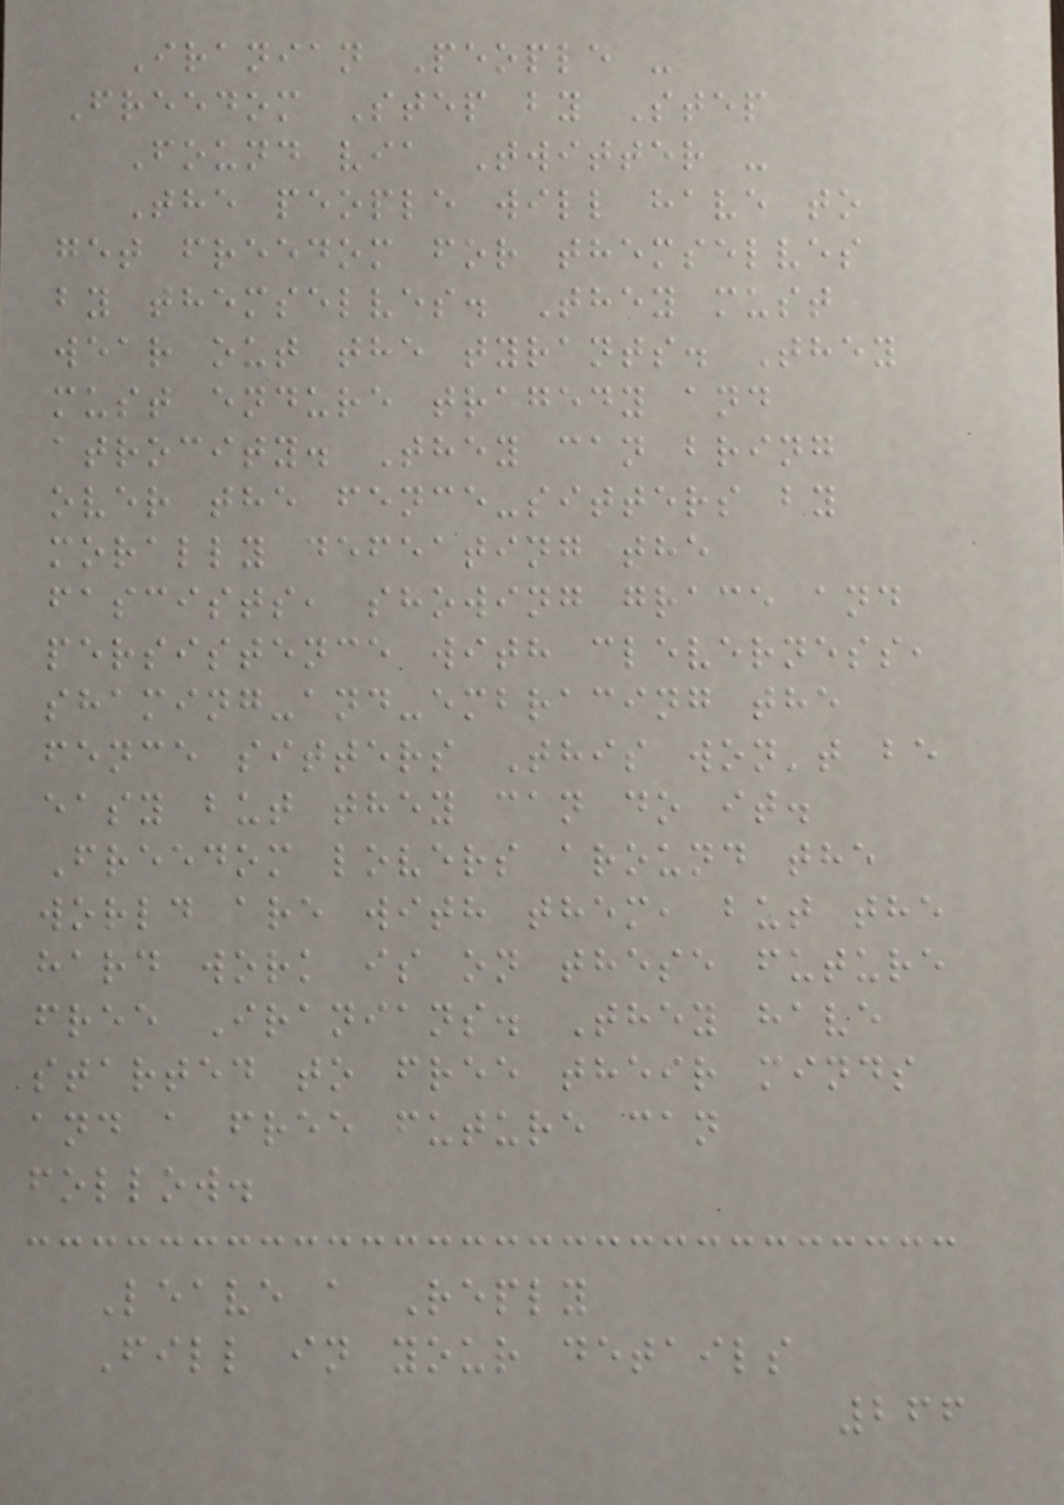Iranian People -
Freedom Step by Step
Found via Twitter -
The people will have to
get freedom for themselves
by themselves. They must
wear out the tyrants. They
must endure tragedy and
atrocity. They can bring
over the fence-sitters by
morally defeating the
fascists, showing grace and
persistence with cleverness,
shaming-and-embracing the
fence sitters This won't be
easy but they can do it.
Freedom lovers around the
world are with them, but the
hard work is on these future
free Iranians. They have
started to free their minds
and a free future can
follow.
Leave a Reply
Fill in your details
266
